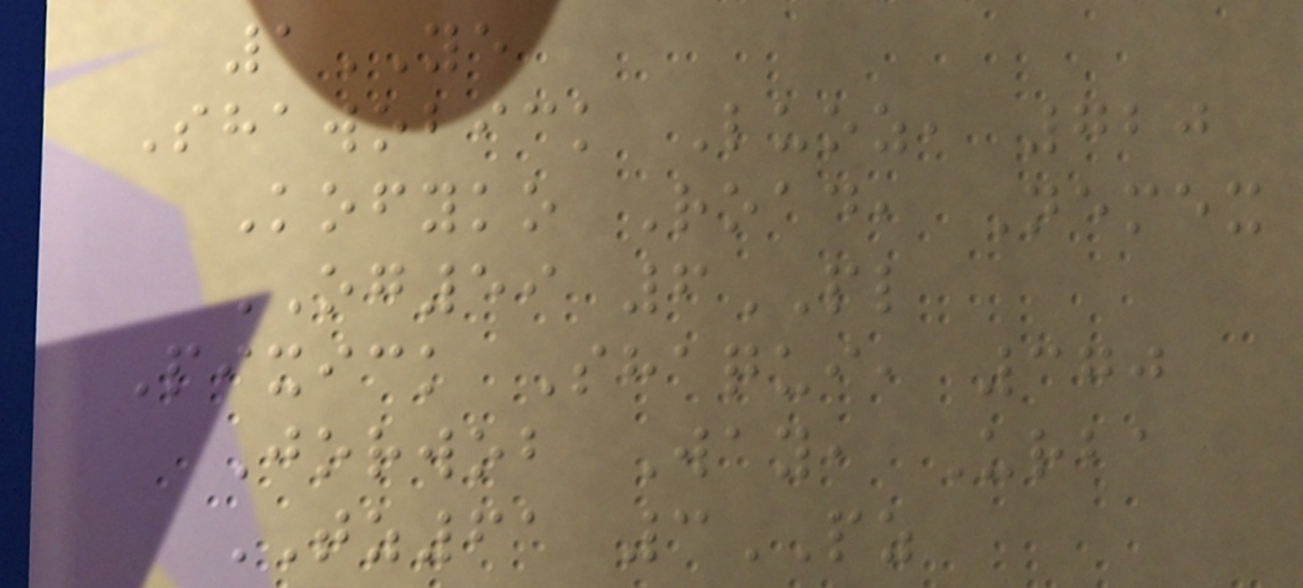1YE
Shawobick Luoz, 720
Kofyko Road, Nemex
OG59 6PL
Pixick Shaqui, 370
Jorwob Way, Urba
TZ61 3PZ
